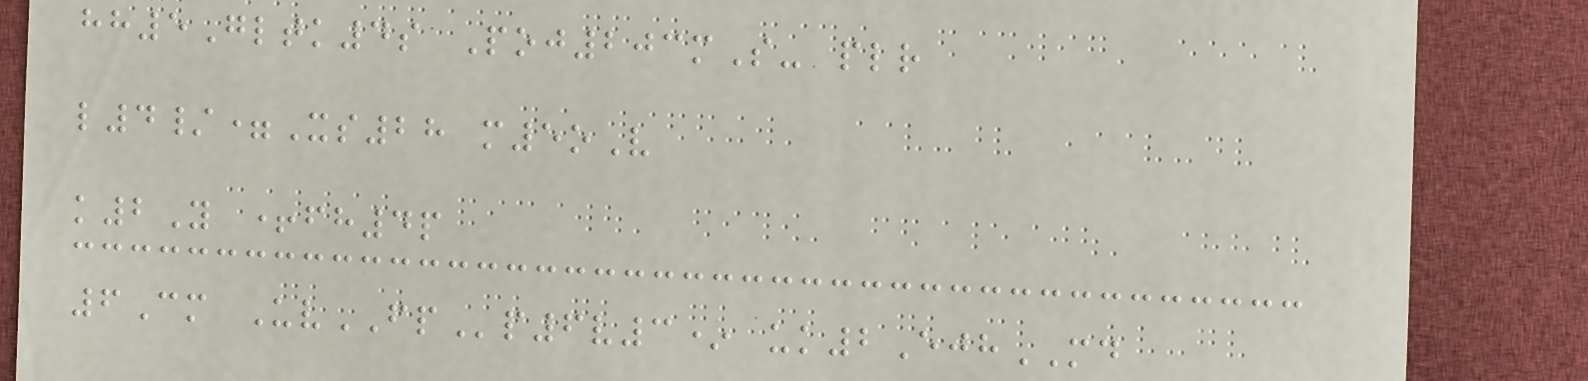hh5Gltk4s Poj203mS- plr
l4/=Xs28 m5oV
k2Y +fh4p
6Cm UvFPp6v3* uk2EjhMD
